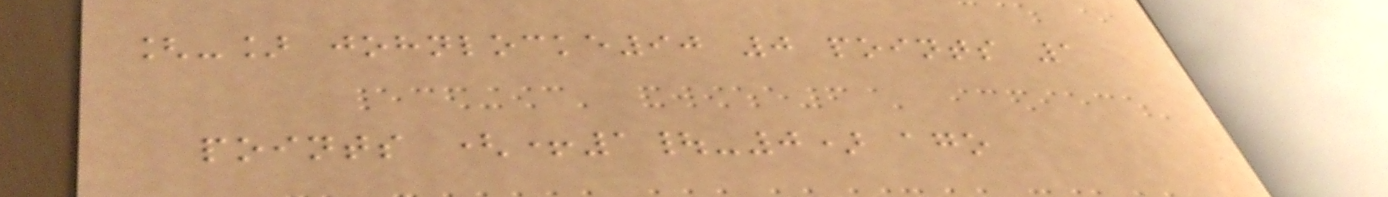[-] johnlocke90 0 points 1
points (+1|-0) ago
